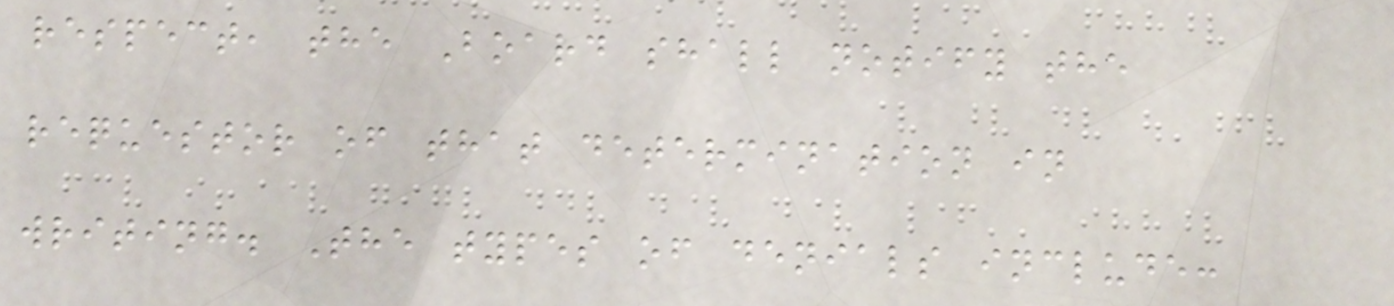respect, the Board shall notify the
requestor of that determination in
writing. The types of denials include:
